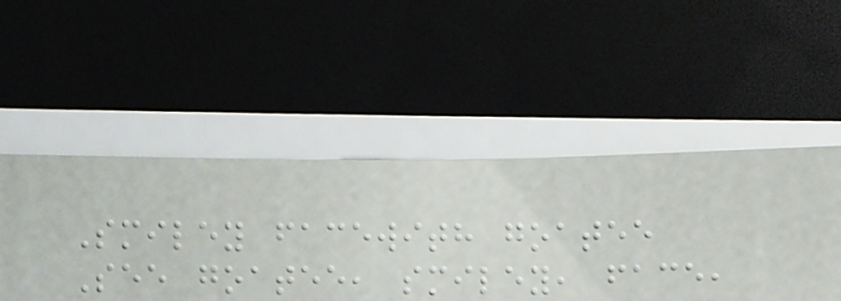Smiley facewith goatee
See goatee, smiley, face,
